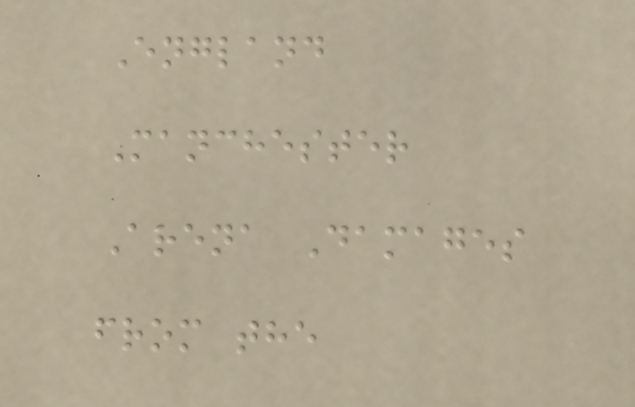England
Manchester
Arena Damages
from the
